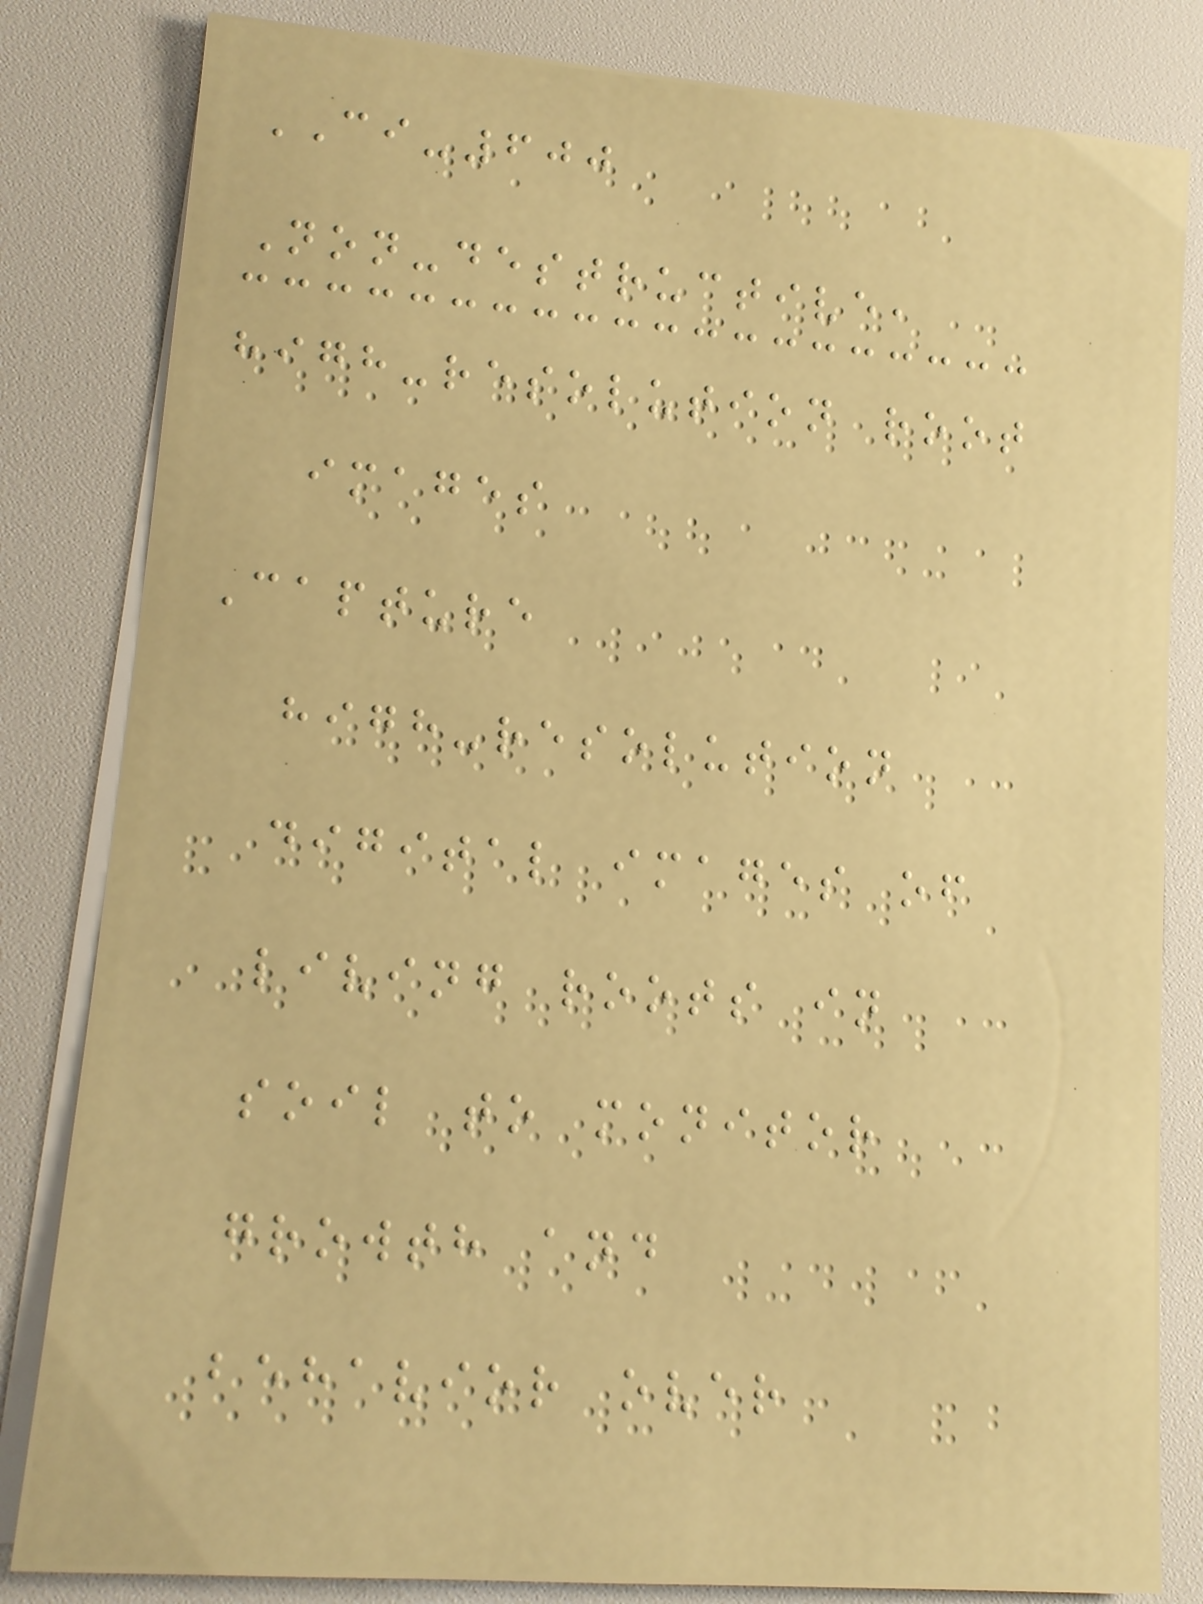CI-600
Non-destructive,
high-resolution root
images
Capture
high-resolution
digital images of
living roots in
soil to monitor
growth and
behavior over
